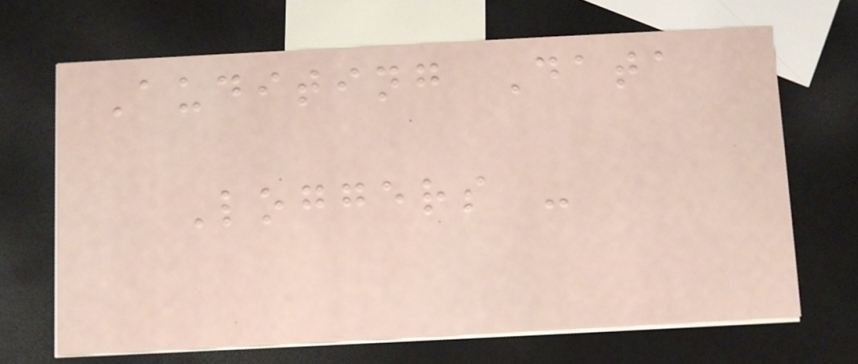Auditing Data
Loggers -
